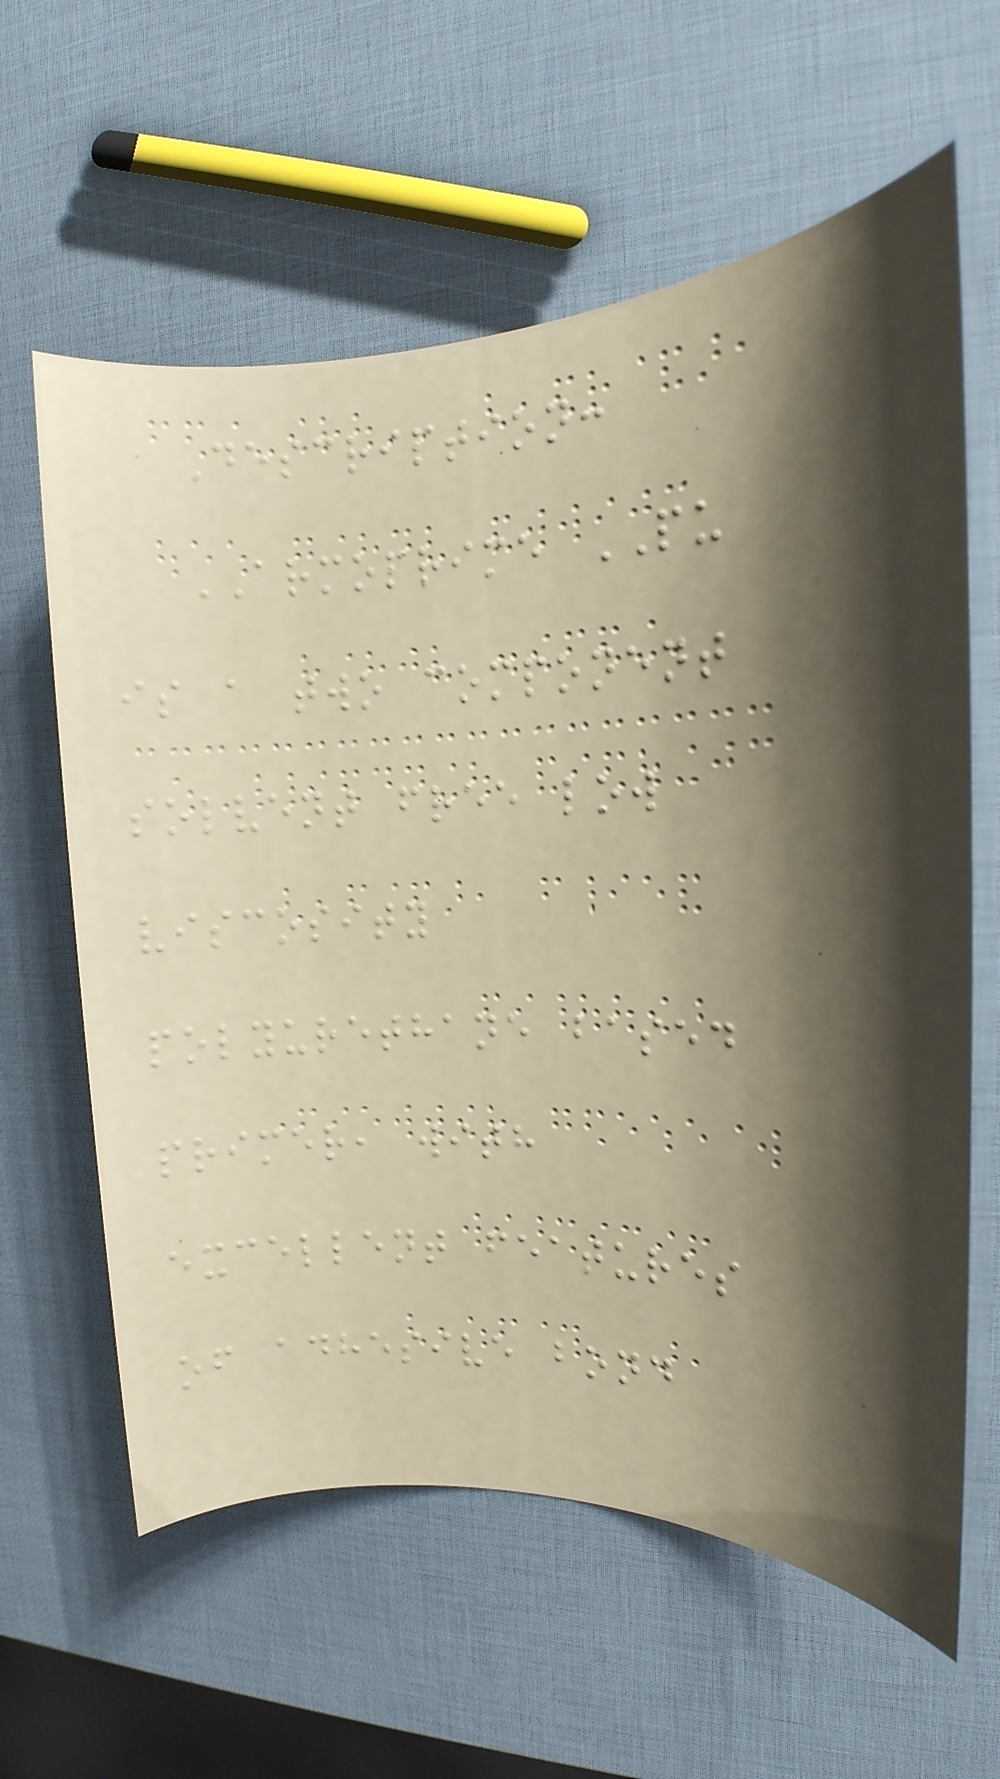Description:
ARMOPRIME PU
is a two component
solvent free low
viscosity
polyurethane based
primer, with
excellent features
of adhesive bond
